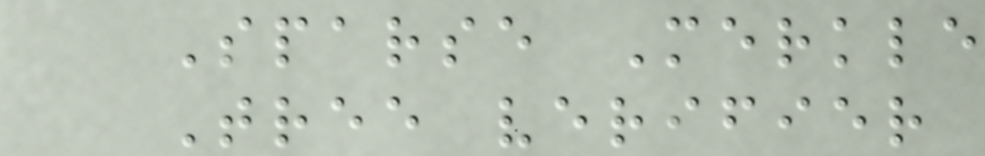Sparse Merkle
Tree verifier
